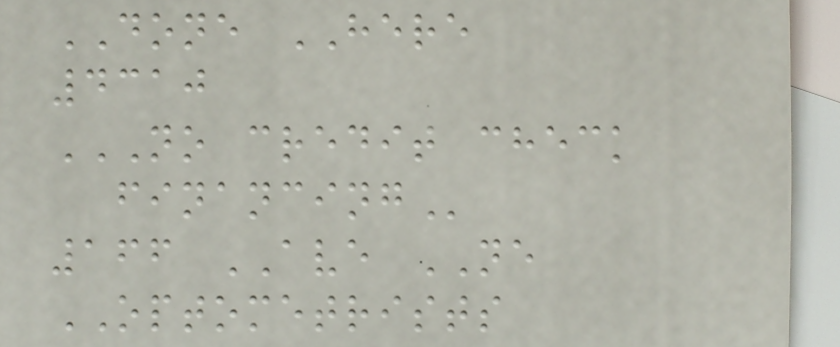DONE HERE
4310
NO CREDIT CHECK
FINANCING
166 AVE NE
OPTOMETRISTS
